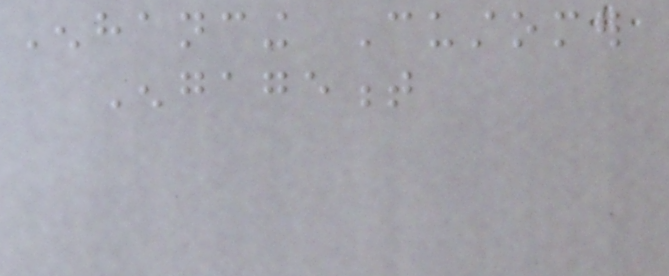Enhancing Customer
Engagement
